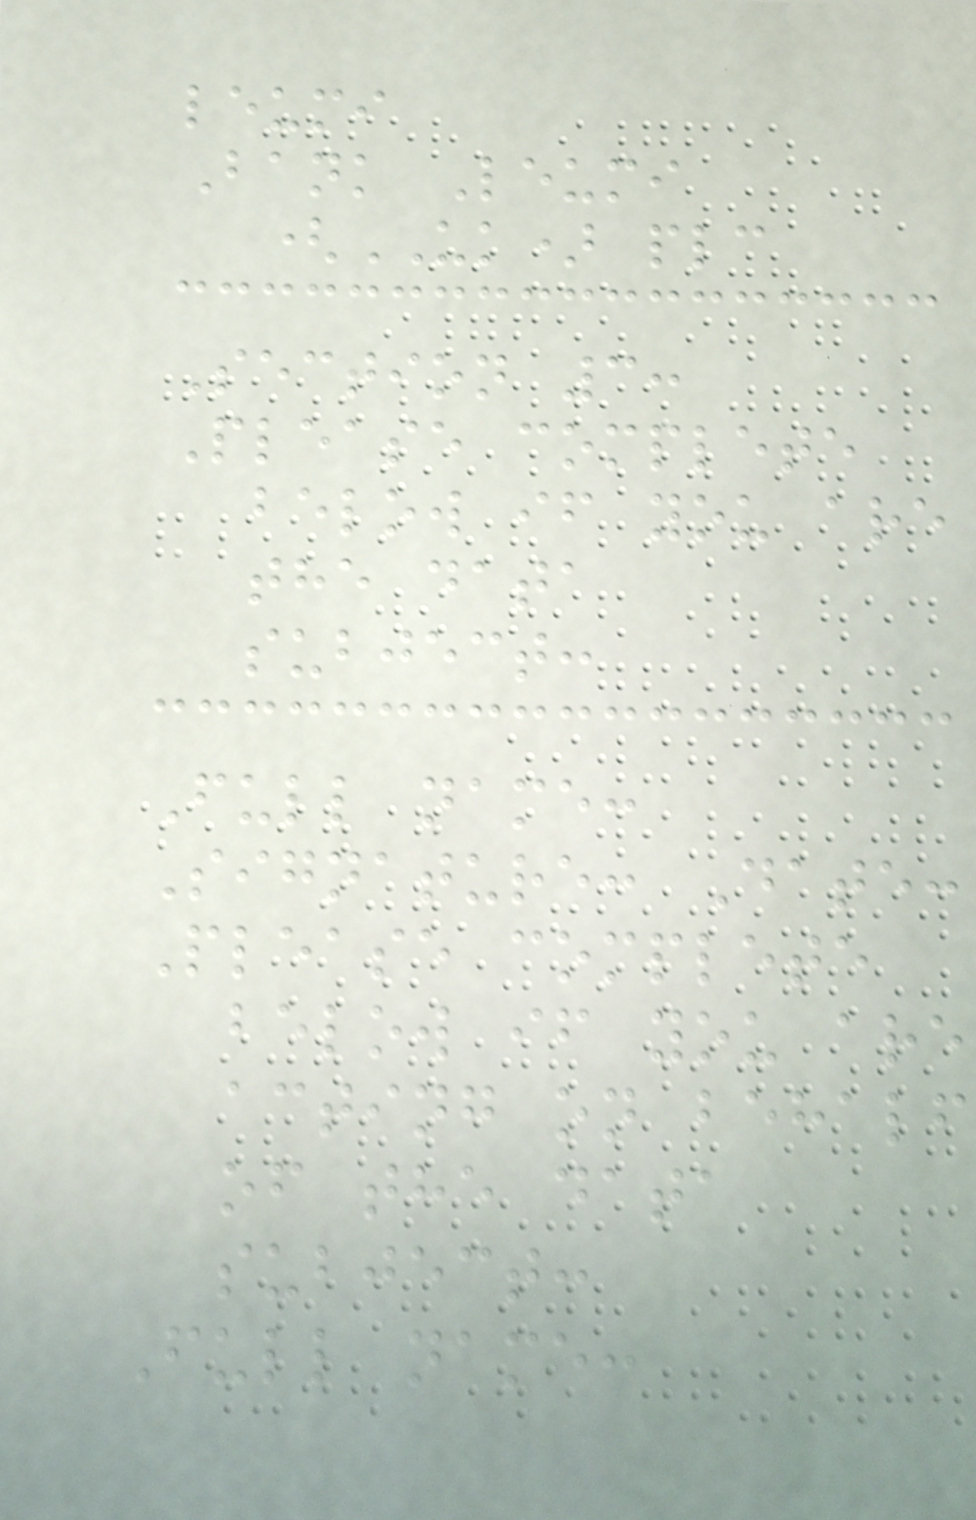leumi
Bank Leumi
(UK) plc
Section 3:
Please complete
below if you are
the data
subject:
Full name:
Signature: Date:
Please complete
below if you are
acting on behalf
of the data
subject:
Full name:
